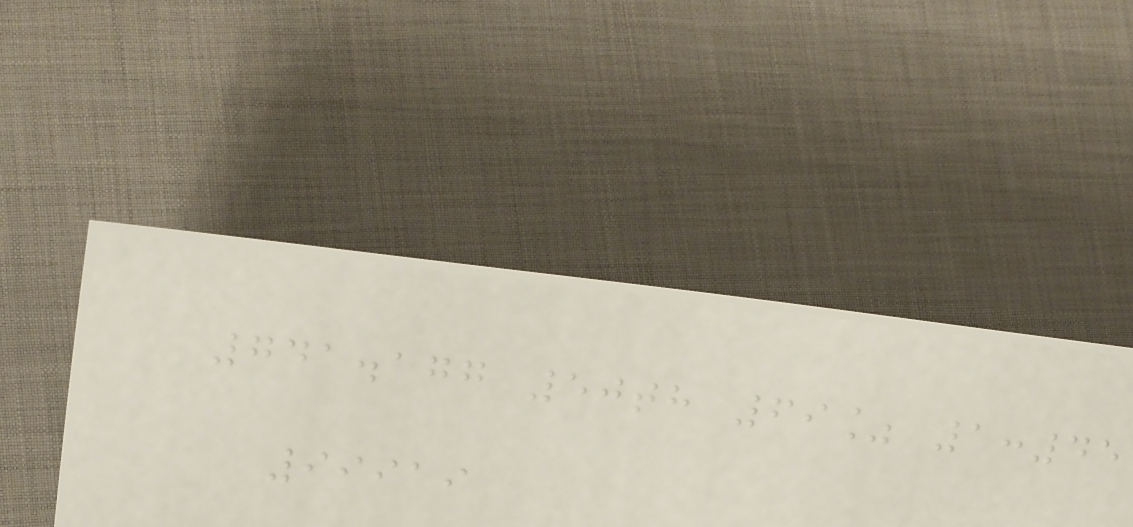741.177 50th 69% 1:45
99919
